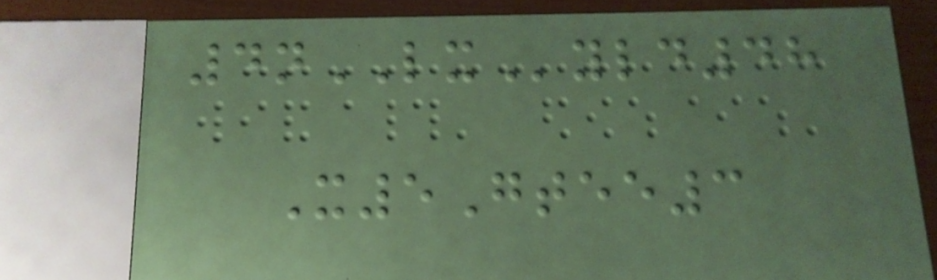4nLXyld48
X5Gtee3
